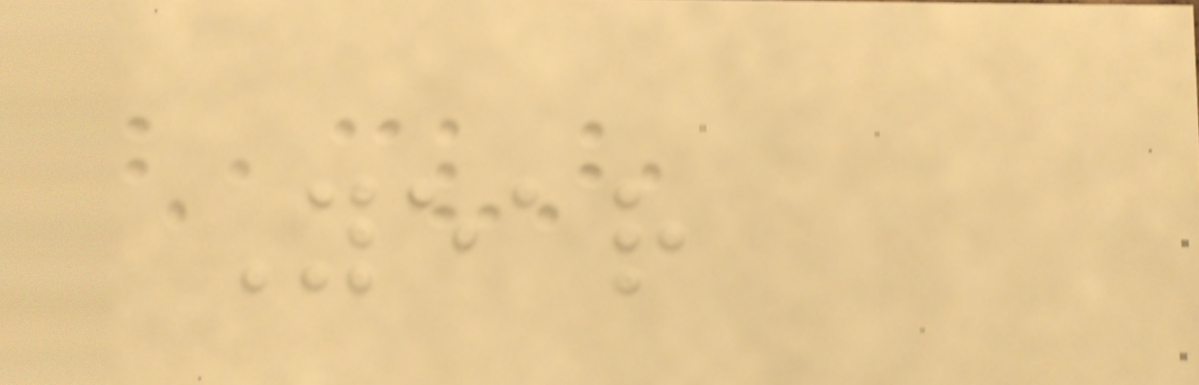Year
